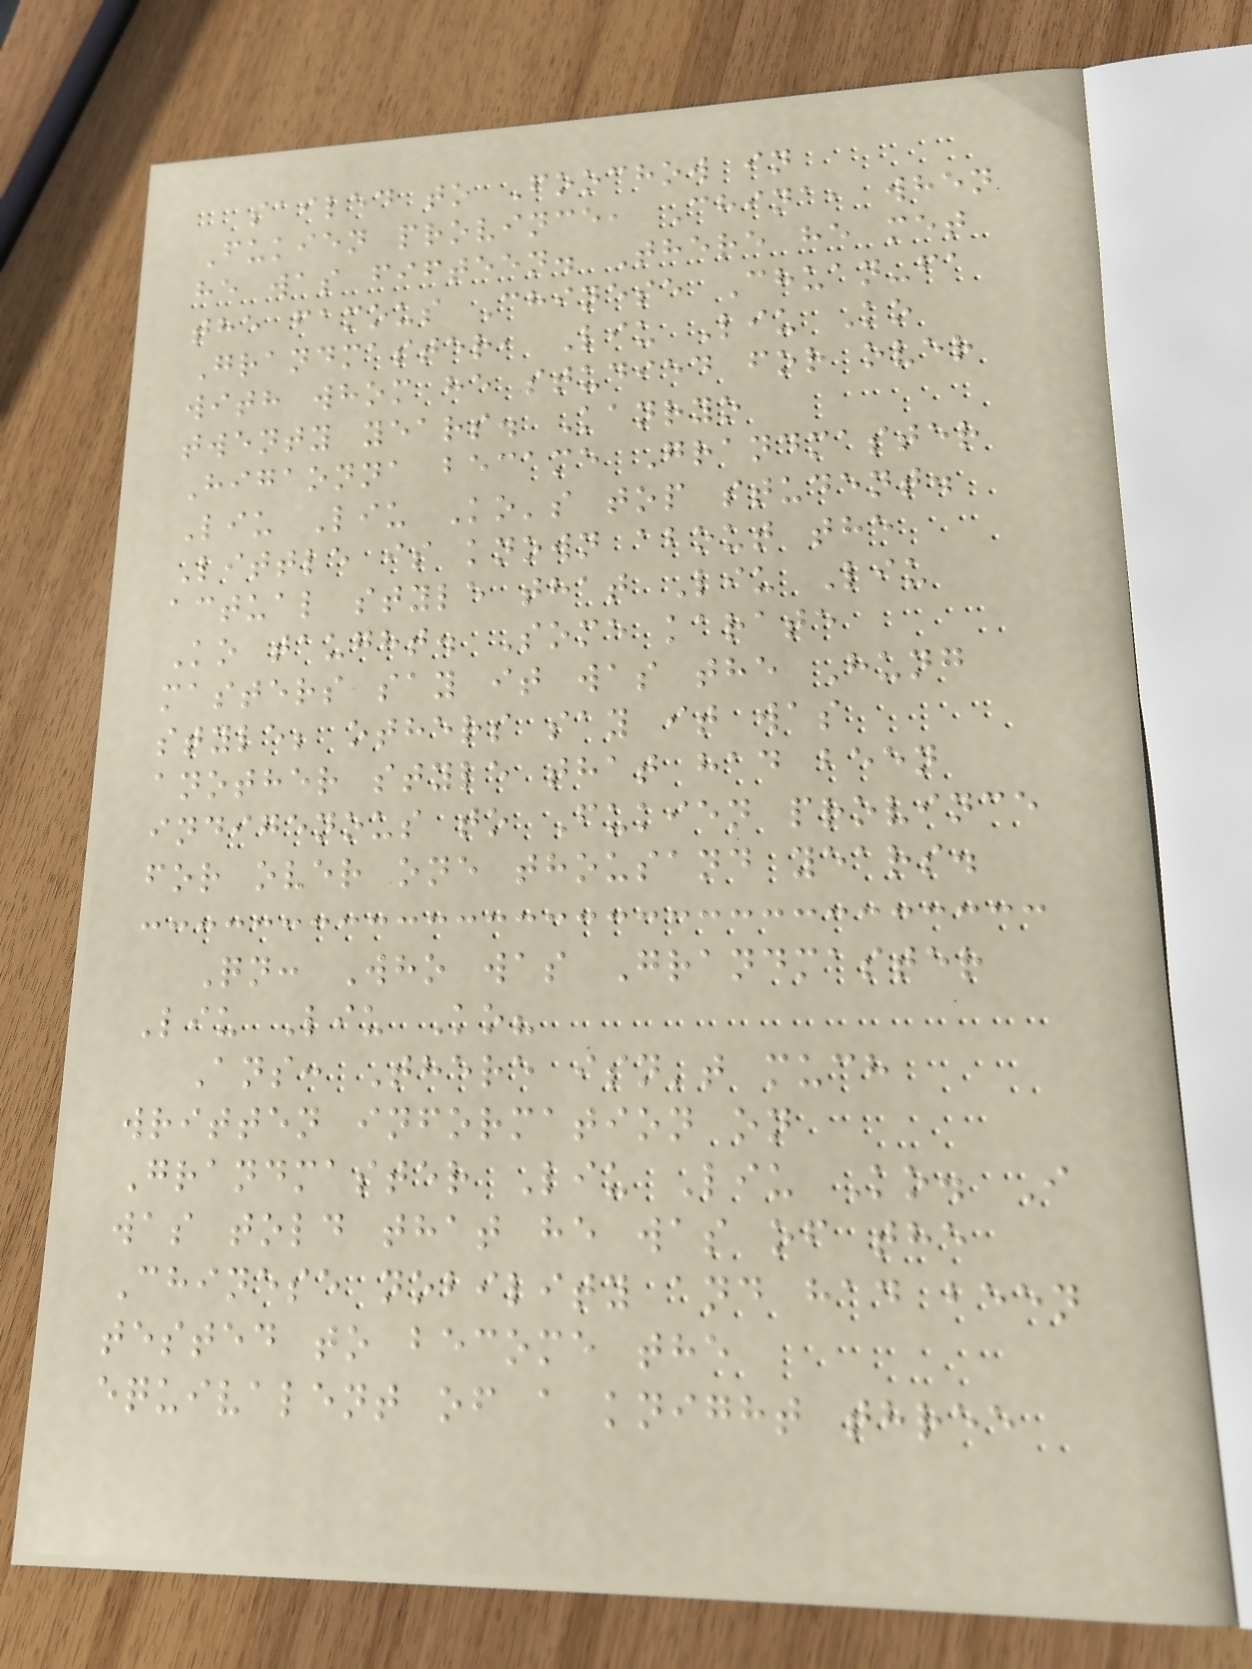sailed to Foochow in
Fukien province, China, when
he was fifteen. There he met
the famous Chinese Chuan-fa
Grandmaster, Liu Liu Ko
with whom he studied for over
twenty years. Kanryo
Higaonna became Grandmaster
Liu Liu Ko's top student.
Little is known about the
actual style that Liu Liu
Ko taught. Some karate
masters say it was the Hung
style; others say it was
another style that had been
indigenous to Fukien province
for over one thousand years.
Qn: Who was Grandmaster
Liu Liu Ko?
Ans: There isn't much
written information on
Grandmaster Liu Liu Ko. I
was told that he was of the
Chinese nobility and had been
tested to become the
equivalent of a knight three
